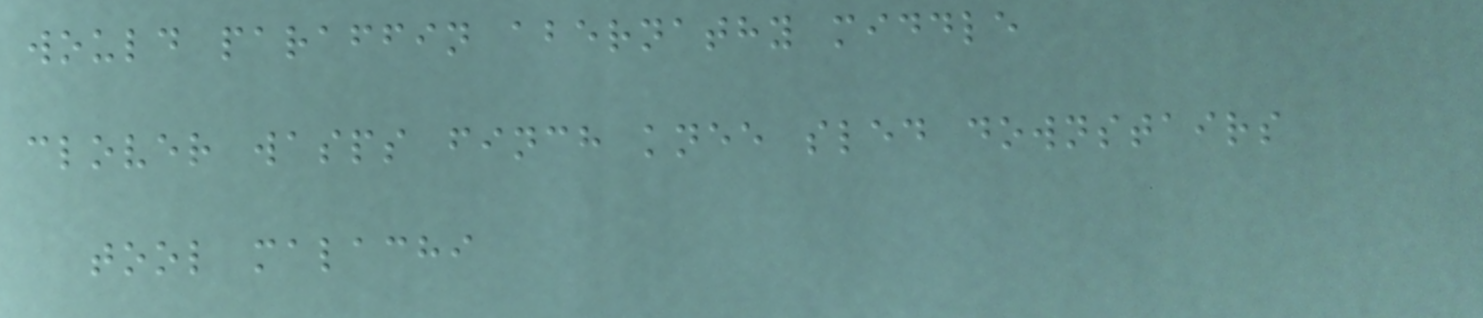would paraffin abernathy middle
clover wasps finch knee sled downstairs
tool malachi
